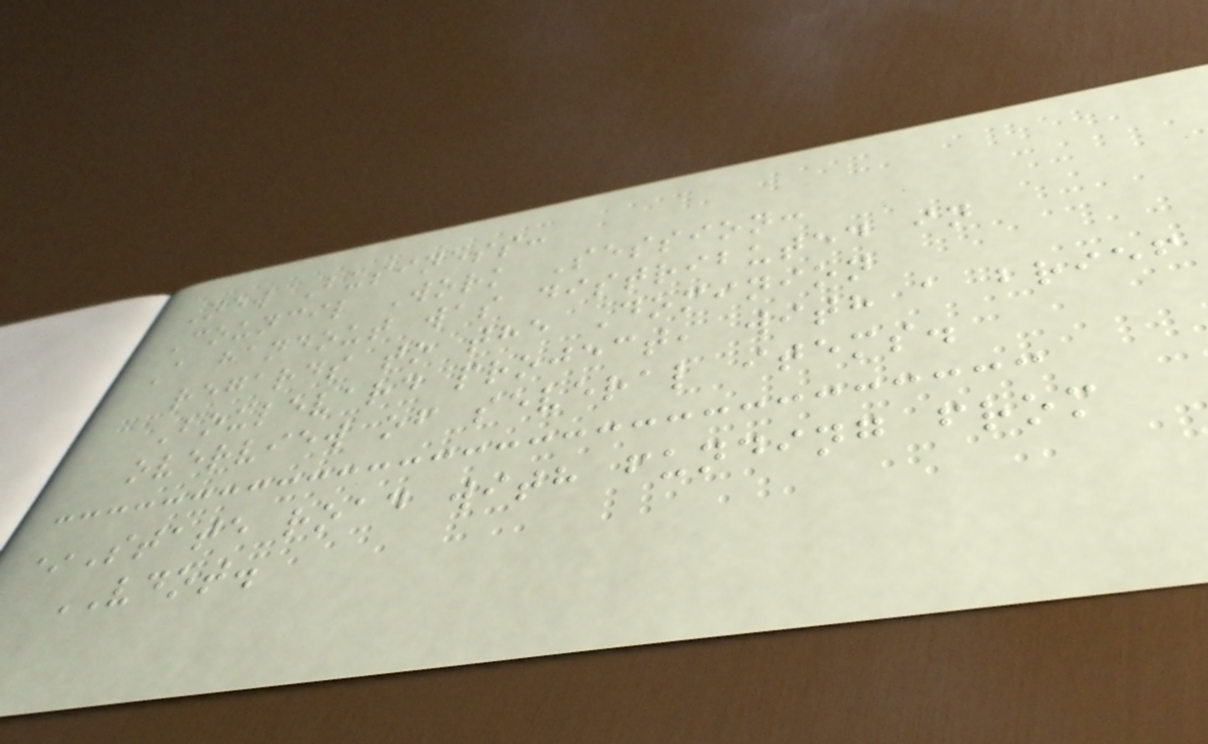New Business:
Council Work Session:
A handout was distributed in
regards to the Dominion
Boulevard project, with a brief
overview of several items.
*State road with funding from
VDOT.
